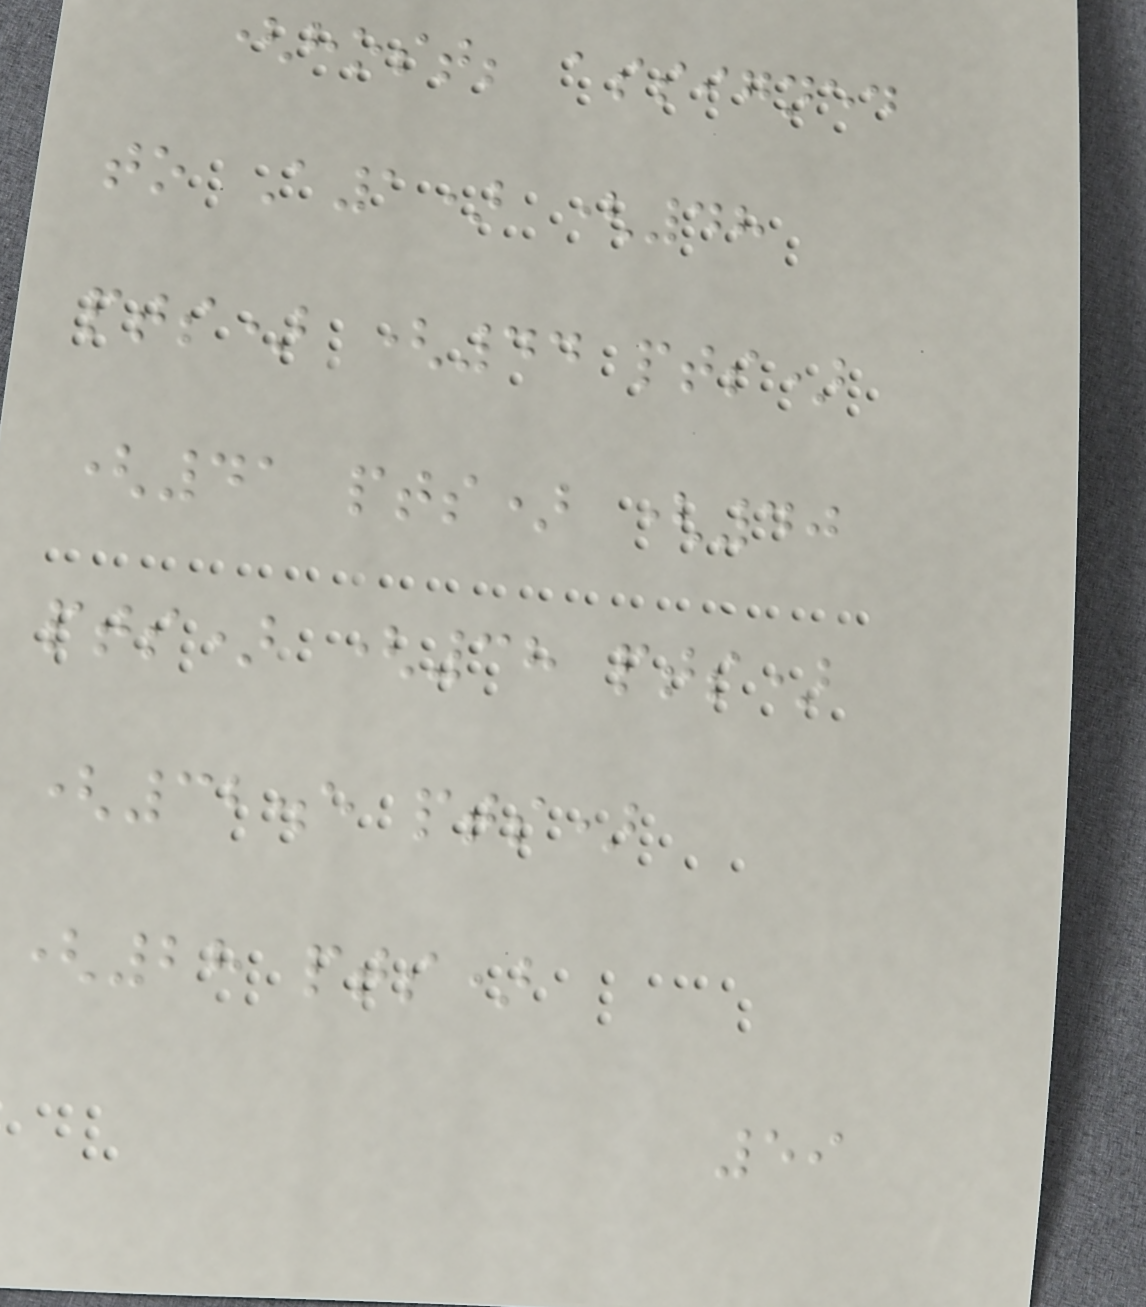(host; assigned
to A1) (48
pts) (44 pts)
(41 pts) (40
pts) (38 pts)
(32.5 pts)
(28 pts)
59
